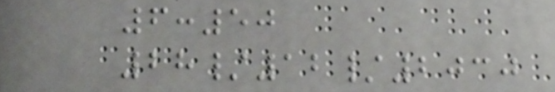6:50
28/12/2030
